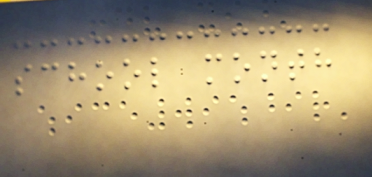school month
